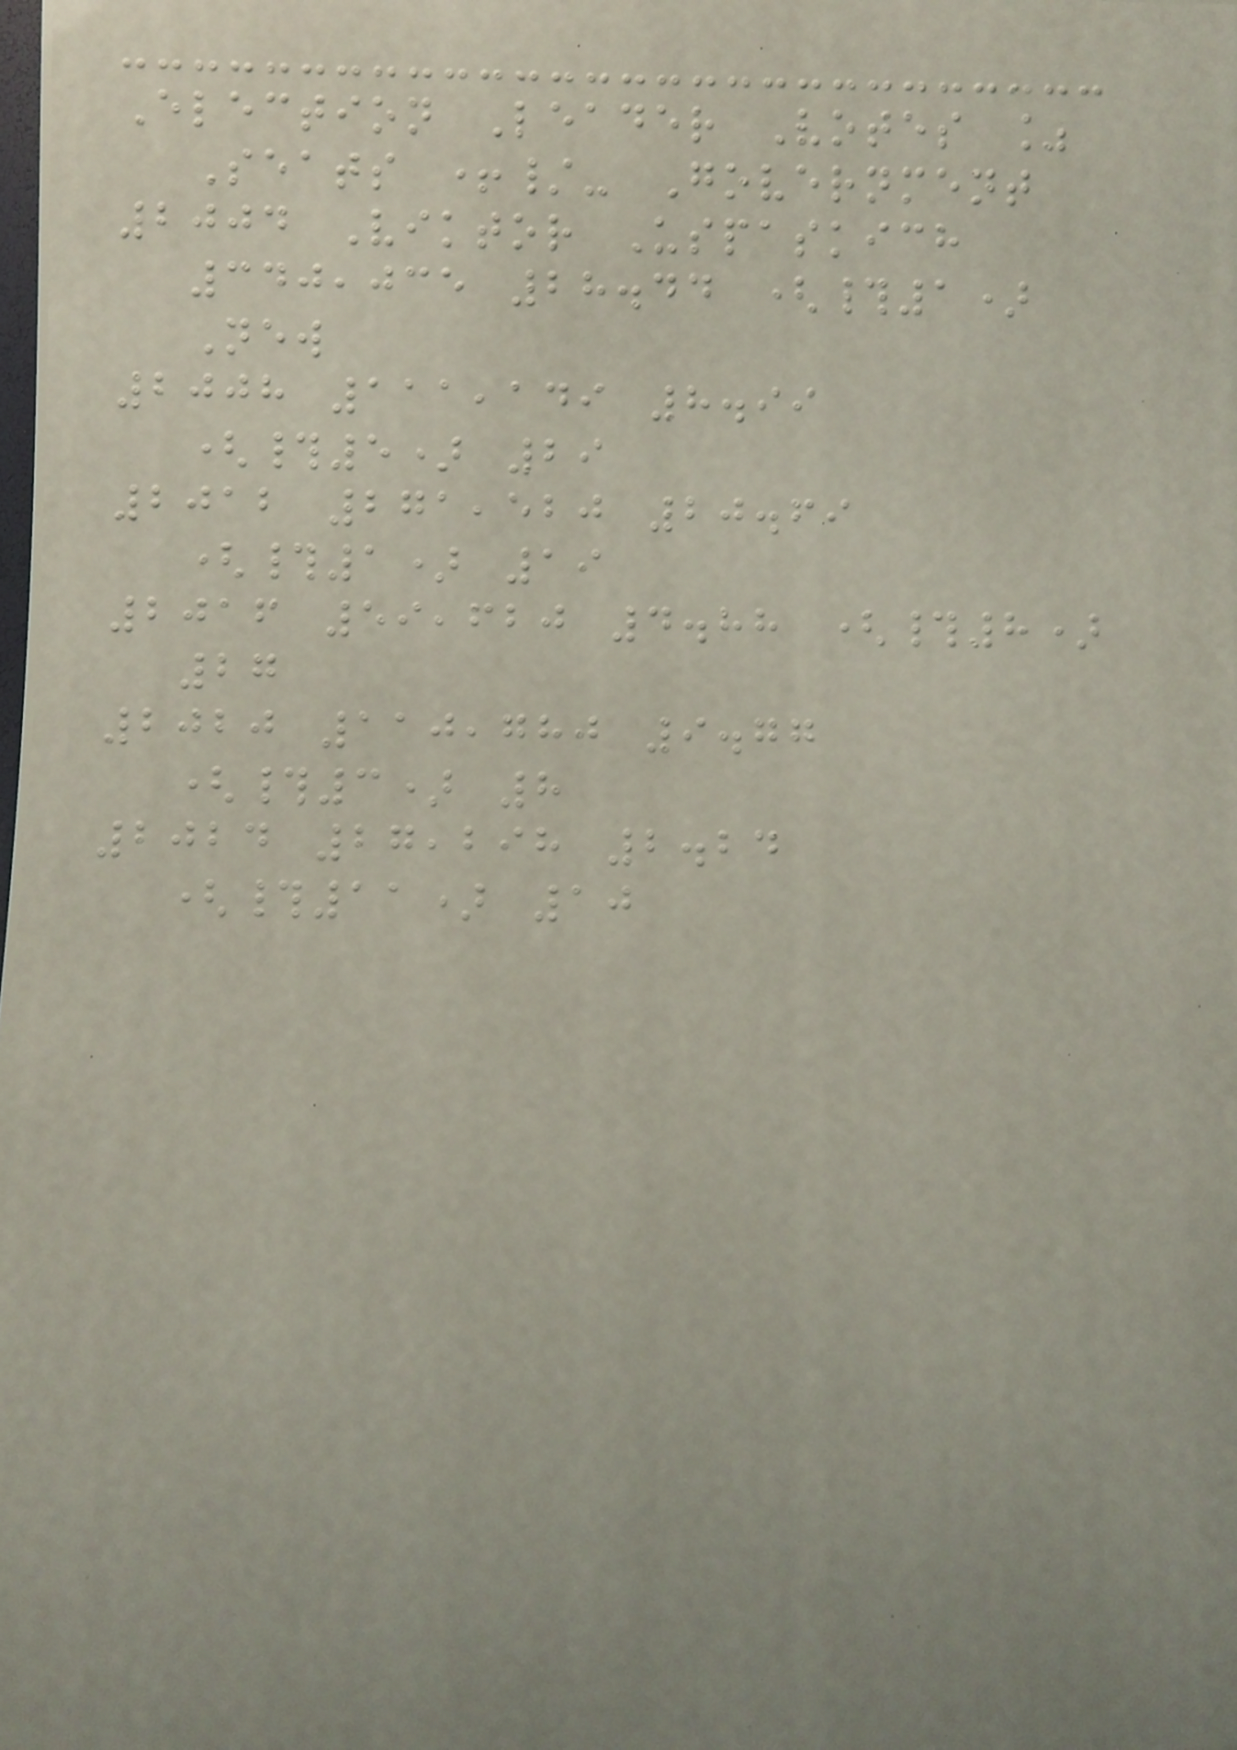Election Leader Votes %
Seats +/- Government
2004 Viktor Uspaskich
340,035 28.44 (#1)
New
2008 111,149 8.99
(#5) 29
2012 271,520 20.69
(#1) 19
2016 59,620 4.88 (#8)
27
2020 110,780 9.77
(#3) 8
2024 27,298 2.24
(#11) 10
